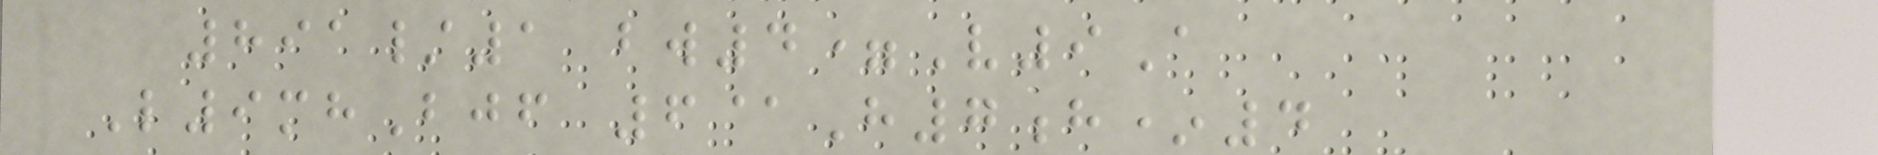891/1 bw4=V9A
L9mhBjf 6@H7h*4
